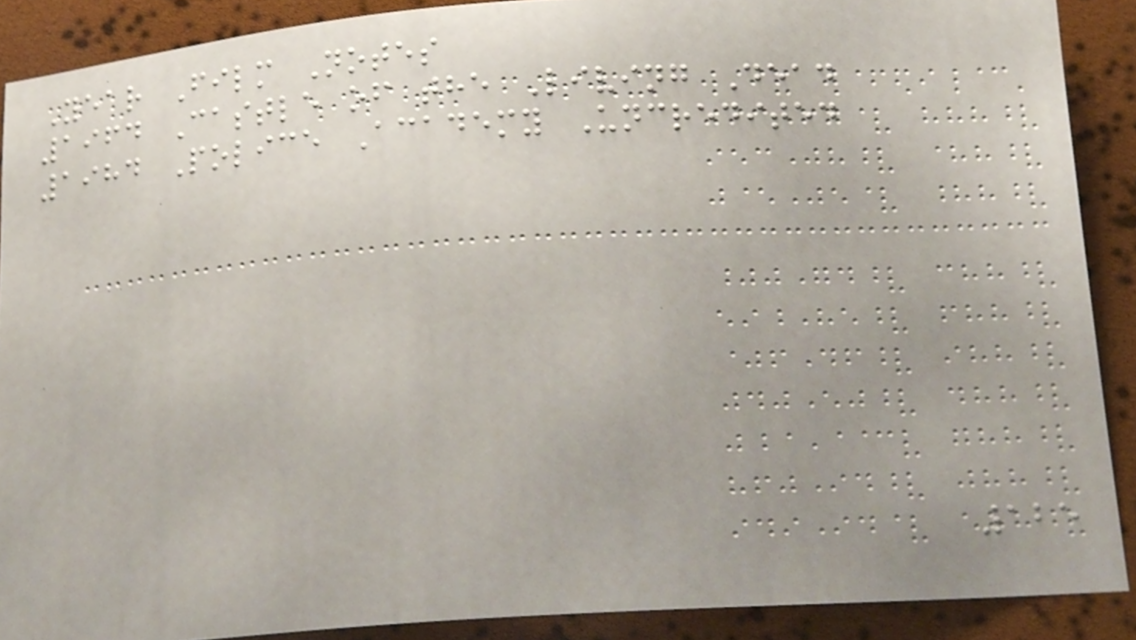Year Film Notes
1964 Castle of the Living Dead
1984 Police Academy Uncredited
125
